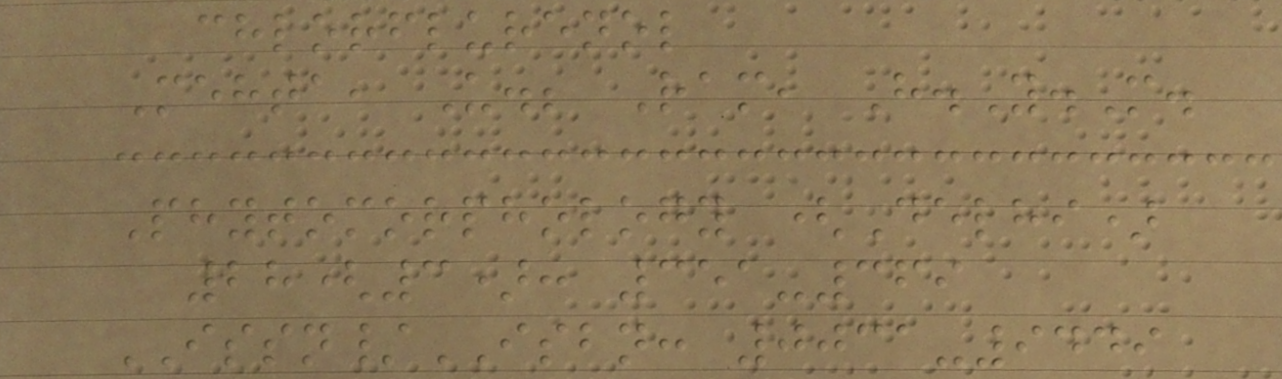chlorflurenol
Mehta, U.; Ram, H.Y.M.
Phytomorphology (Delhi)
28(3): 351-369
ISSN/ISBN: 0031-9449
